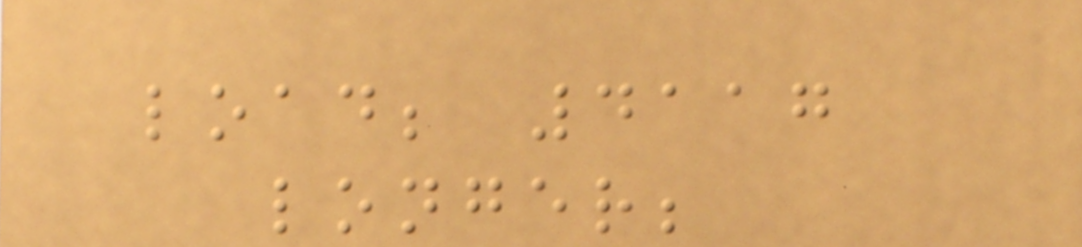load; 4117
longer;
